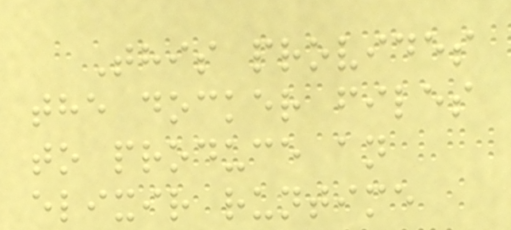This provides
the docker files
to produce an
elixir runtime
